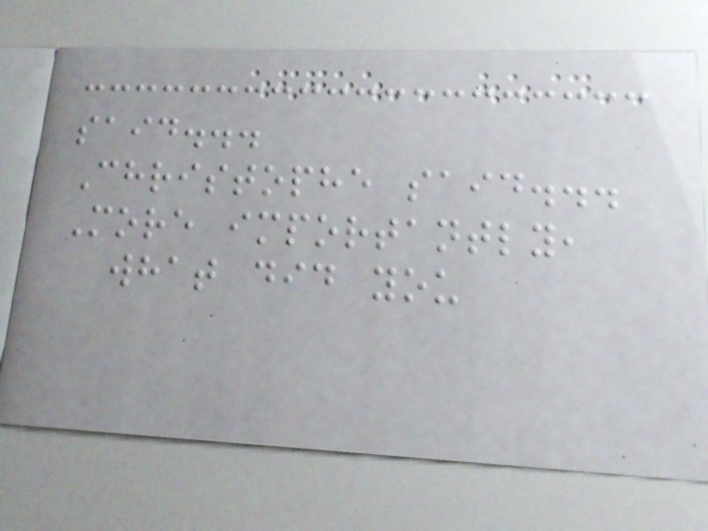said...
Christophe said...
More importantly,
what did you
